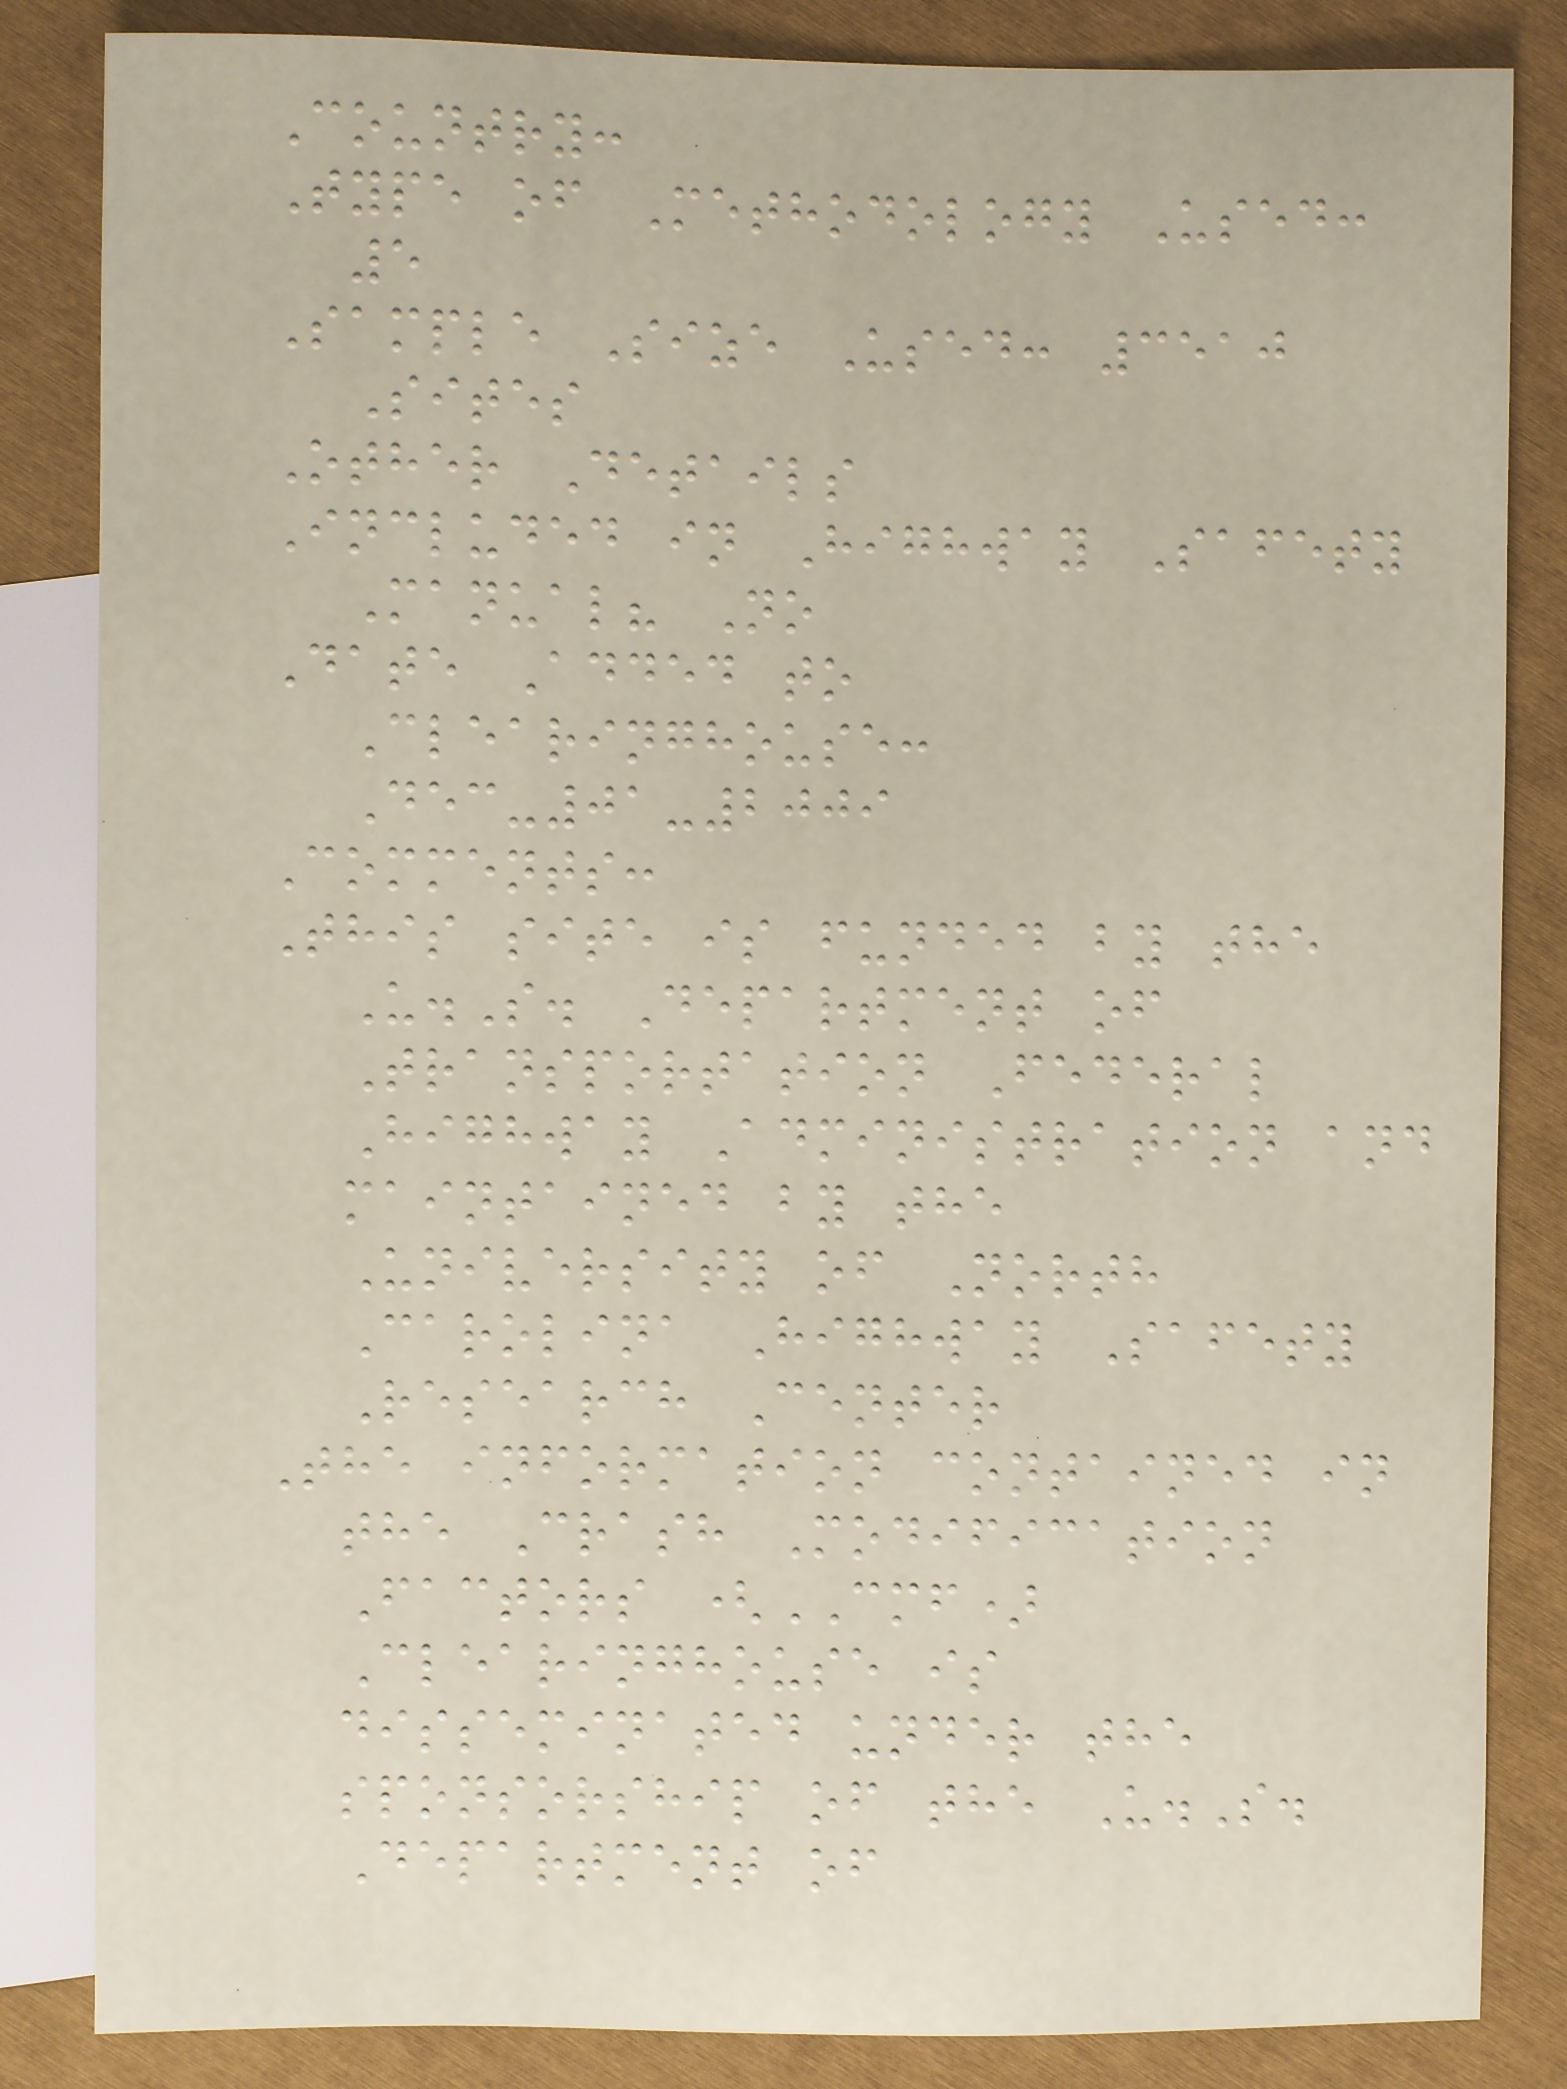Country:
Type of Methodology Used:
5
Sample Size Used: 3510
Sites
Other Details
Included in Highway Safety
Manual? No
Date Added to
Clearinghouse:
Dec-01-2009
Comments:
This site is funded by the
U.S. Department of
Transportation Federal
Highway Administration and
maintained by the
University of North
Carolina Highway Safety
Research Center
The information contained in
the Crash Modification
Factors (CMF)
Clearinghouse is
disseminated under the
sponsorship of the U.S.
Department of
